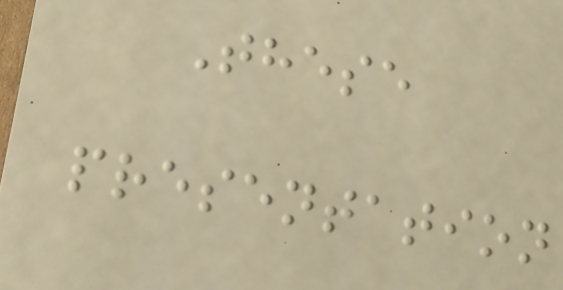These
presentation
